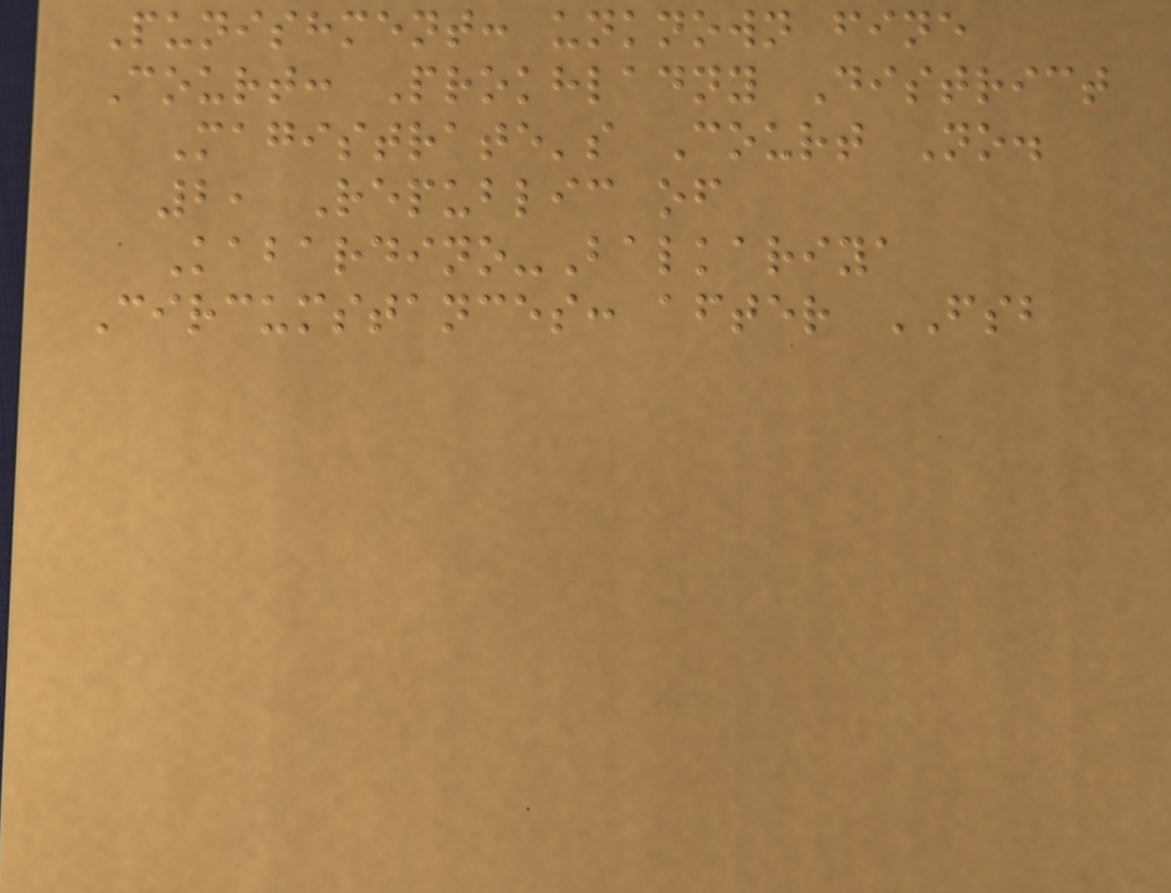Punishment: unknown fine
Court: Prokhladny District
Magistrate's Court No.
2, Republic of
Kabardino-Balkariya
Circumstances: after FSB
